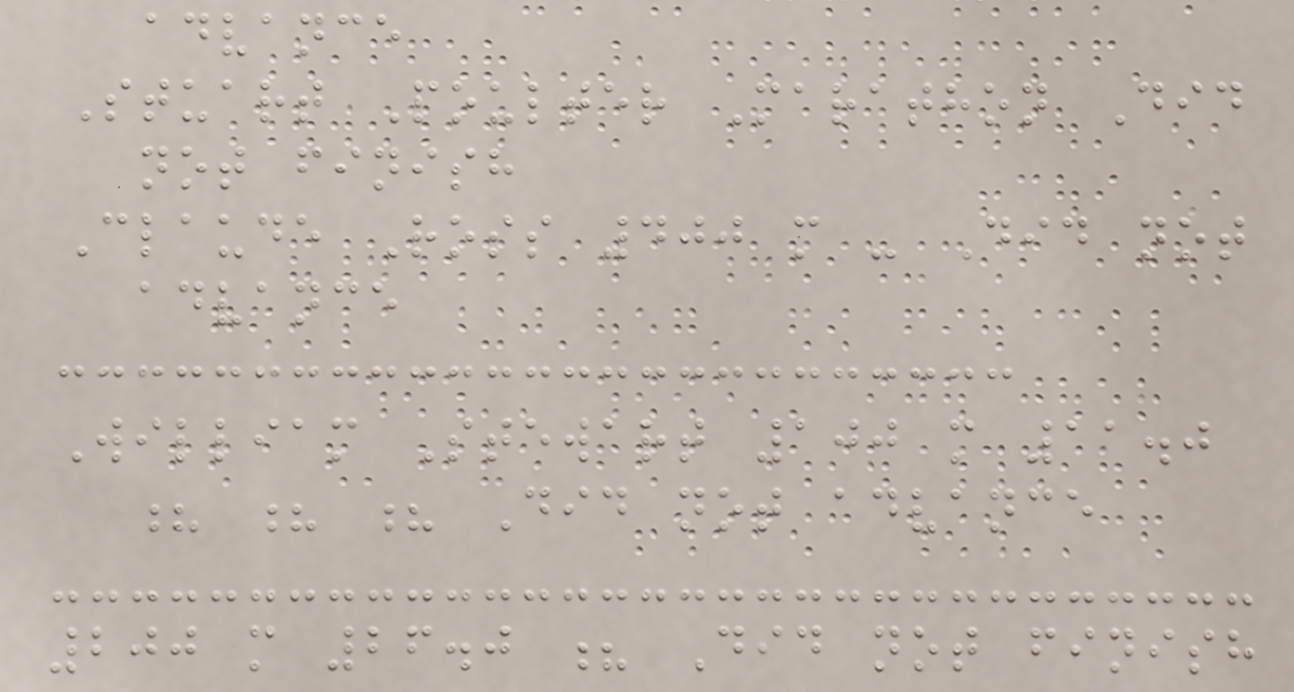advance
Stuart Poulter Marathon Did
not finish
Claude Ross 400 m - Did not
advance
William Stewart 100 m 11.0
? ? ? Did not advance
200 m 26.0 ? Did not finish
